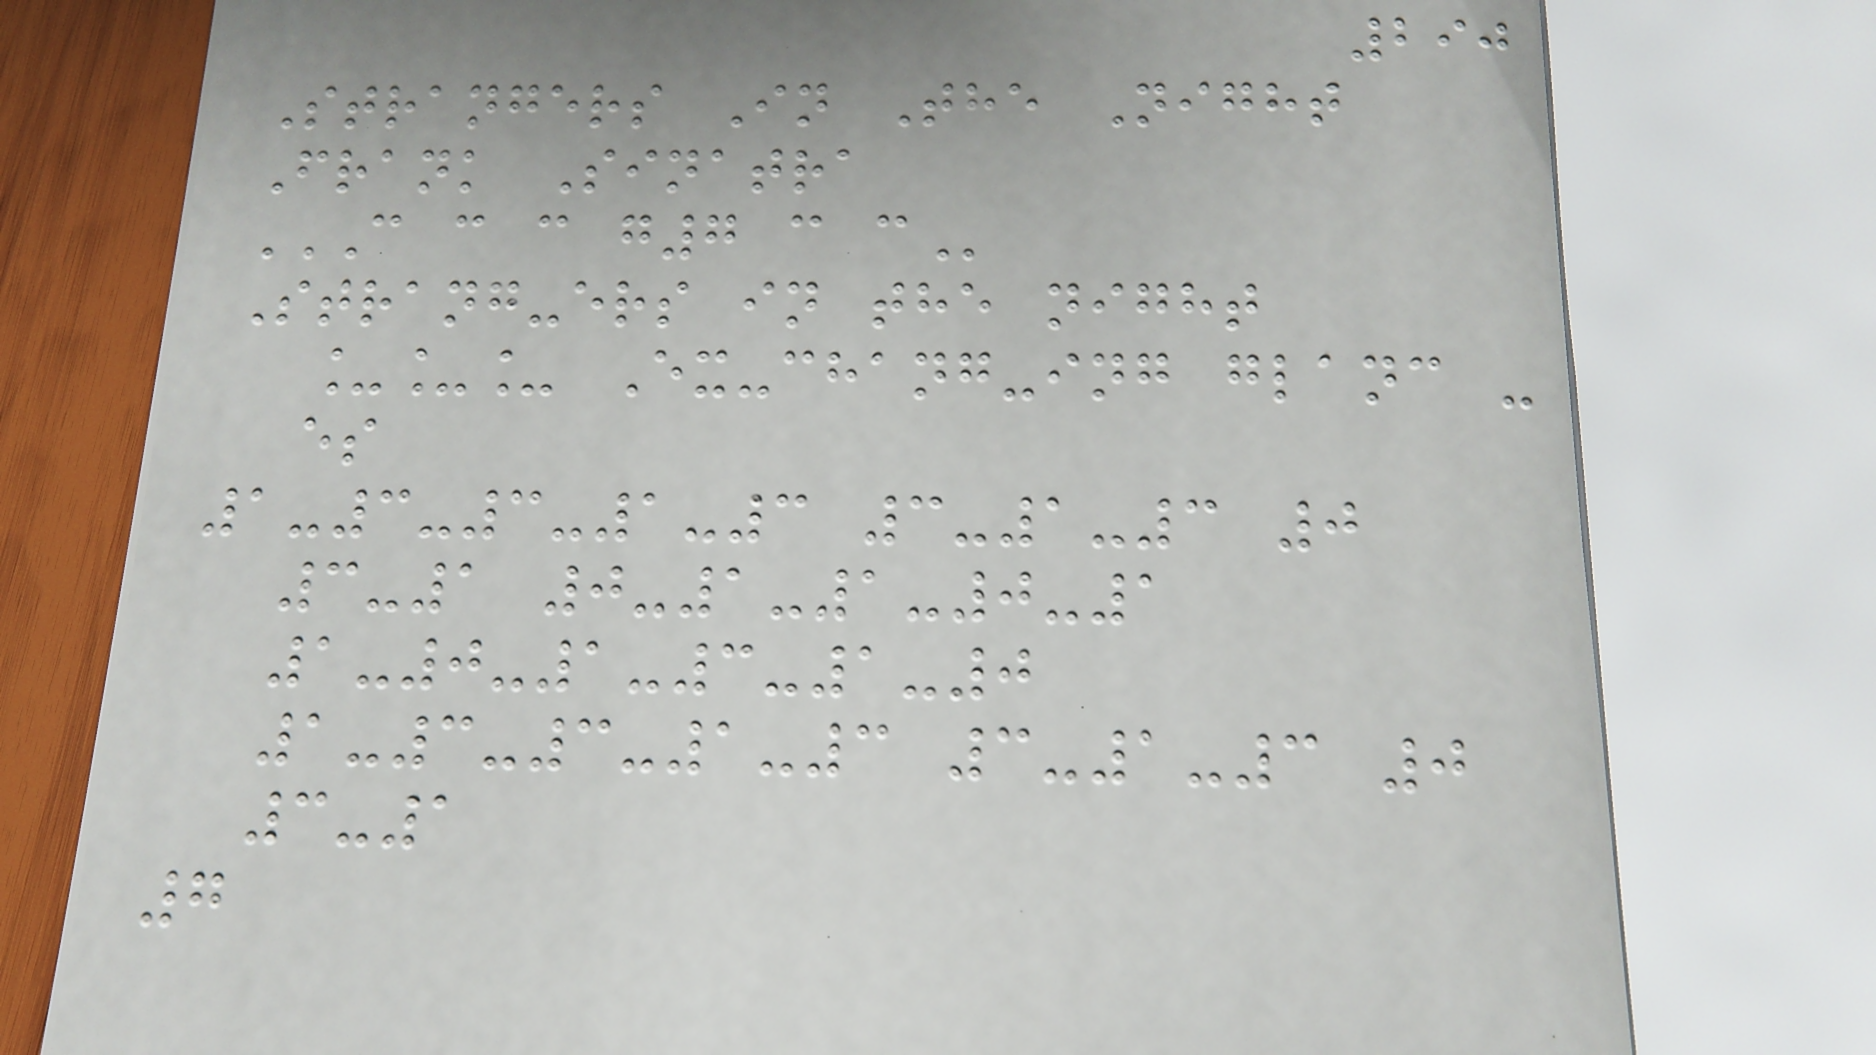290
Strangers In The Night
Frank Sinatra
C C C G7 C C
Strang-ers in the night
___ Ex-chang-ing glanc -
es
1-3-3-1-3 3-1-3 0
3-1 0-1-1-0-1
1-0-1-3-1-0
1-3-3-1-3 3-1-3 0
3-1
7
